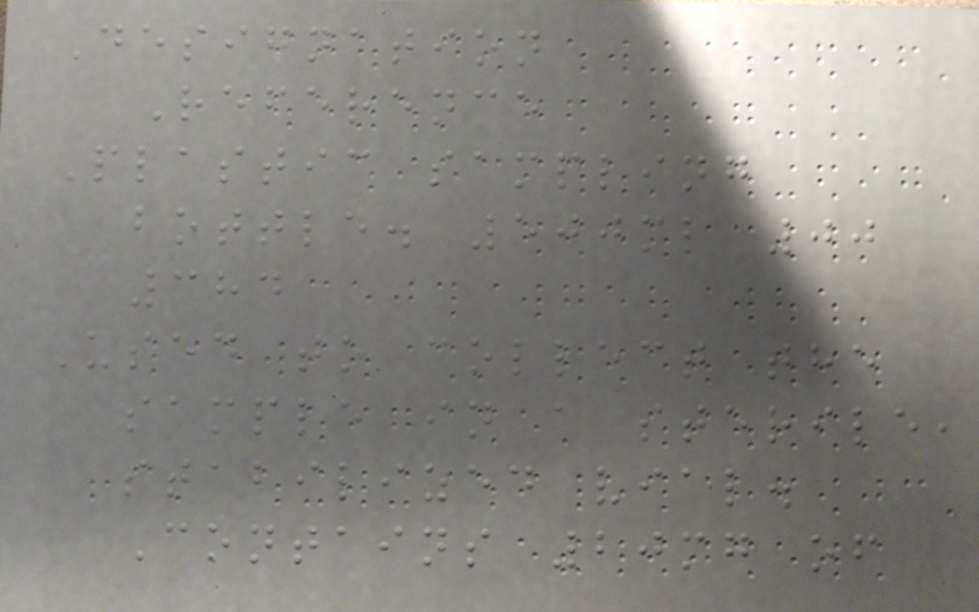Designation
Reference
Plastic sampling
bottle. 500ml 00
384
Used to collect the
sample in a sterile,
stabilized vial.
Contains 20mg of
